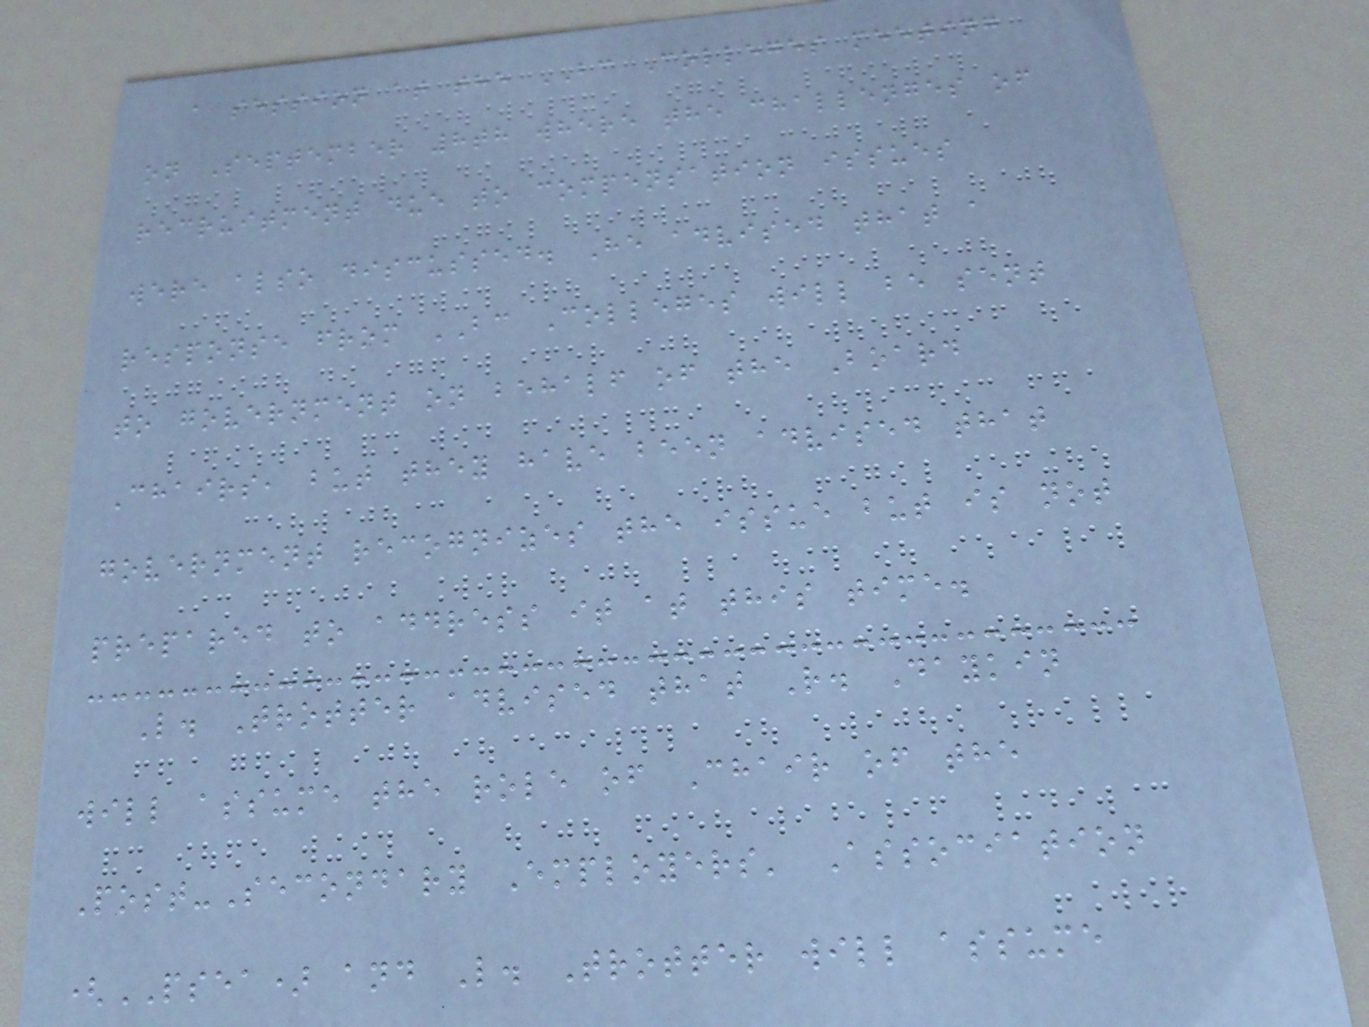a session at the BC Colleges meeting
on September 8th where the challenges of
recruitment due to compensation issues
were also discussed. He advised that a
response from BC Colleges will be sent
to government on behalf of the Board
Chairs, but they have been advised that
government recognizes the issue but is not
prepared to address it at this time.
L. Trotter advised that R. Daykin
will assume the role of Chair of the
Post-Secondary Employers' Association
(PSEA) and L. Trotter will assume
